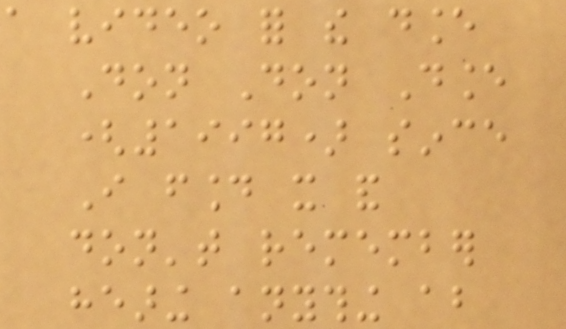a video for the dance
Don Don Dance
(1997) since
I found it and
don't remember
hearing anything about
